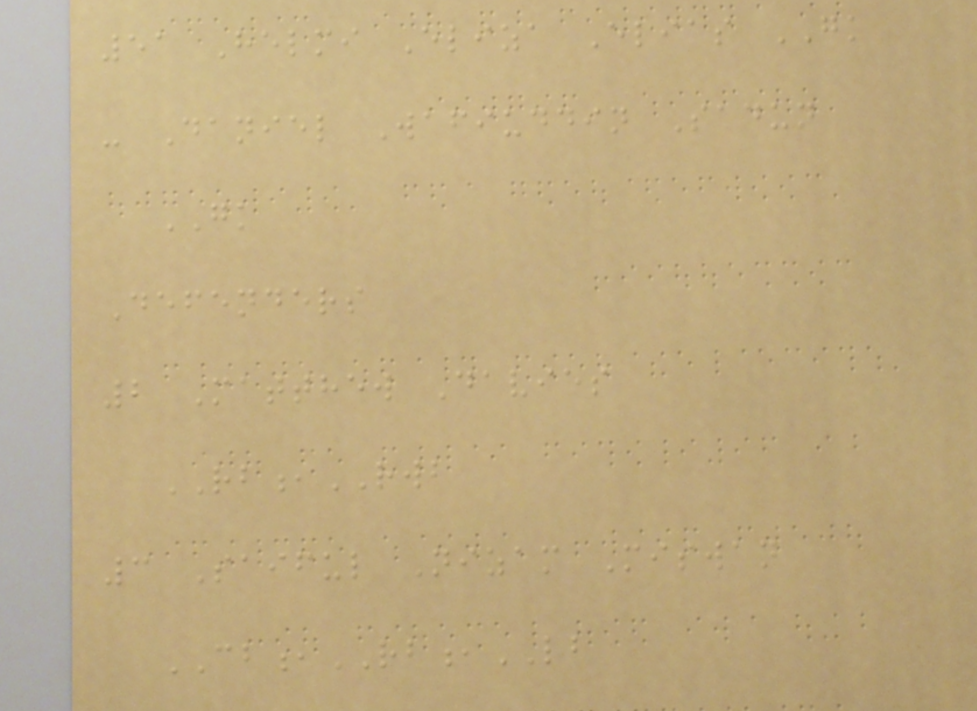51 Helmi Eliza Elias GK
- Daniel Wafiuddin Sadun
GK
Defenders
2 Matthew Davies
RB,RWB
3 Saiful Nizam Miswan
CB,RB,LB
